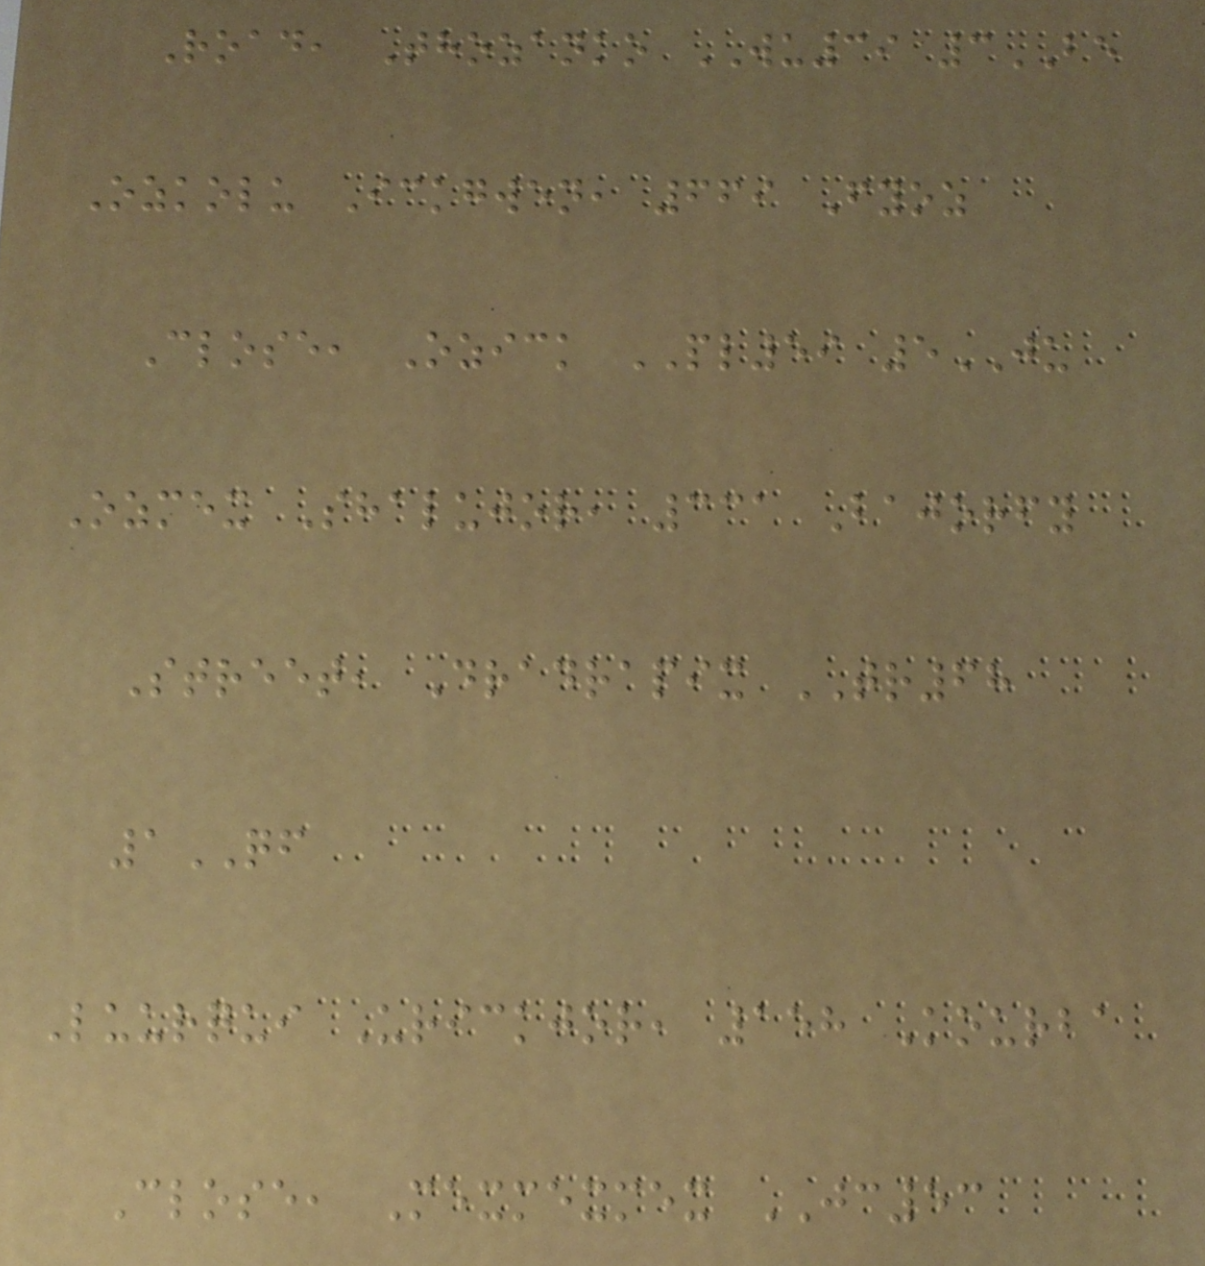Road, Thozanko WU39 3BE
Ozkolu Ickgwen, 669 Fyoz
Close, Ozick PL59 5JU
Ozmex Shalujor, 331 Bajorfy
Street, Dradrapix TR68
1QF
Luurqui Urickjor, 158 Kourba
Close, Mexmexmex JC53
